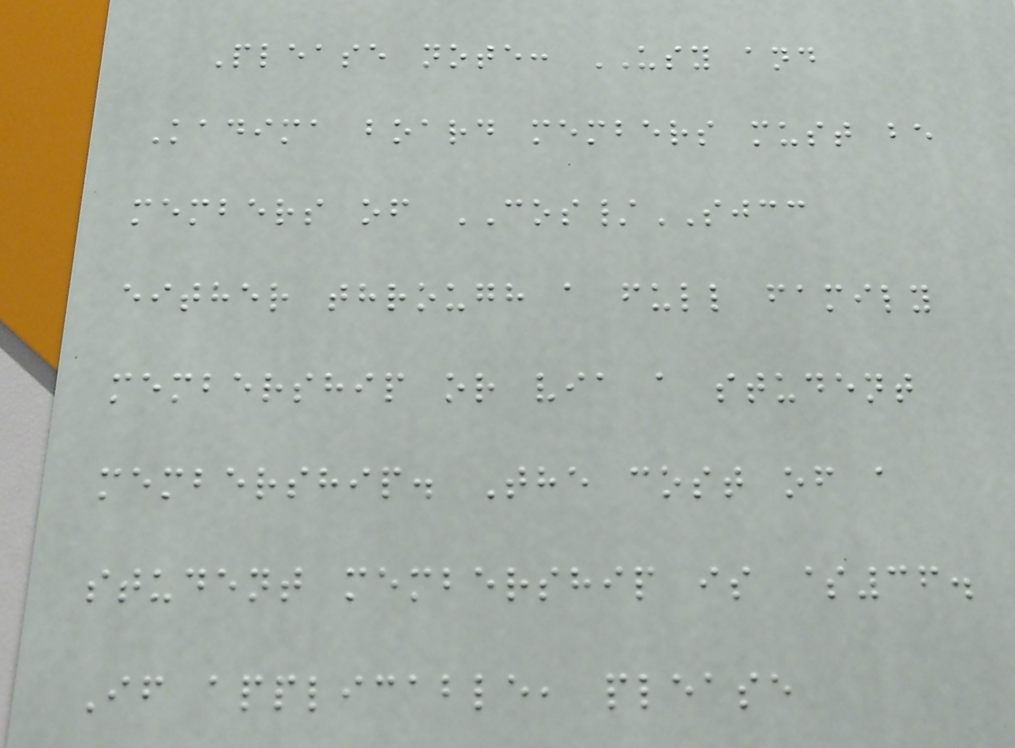Please note: USY and
Kadima board members must be
members of COS/SJCC
either through a full family
membership or via a student
membership. The cost of a
student membership is $36.
If applicable, please
